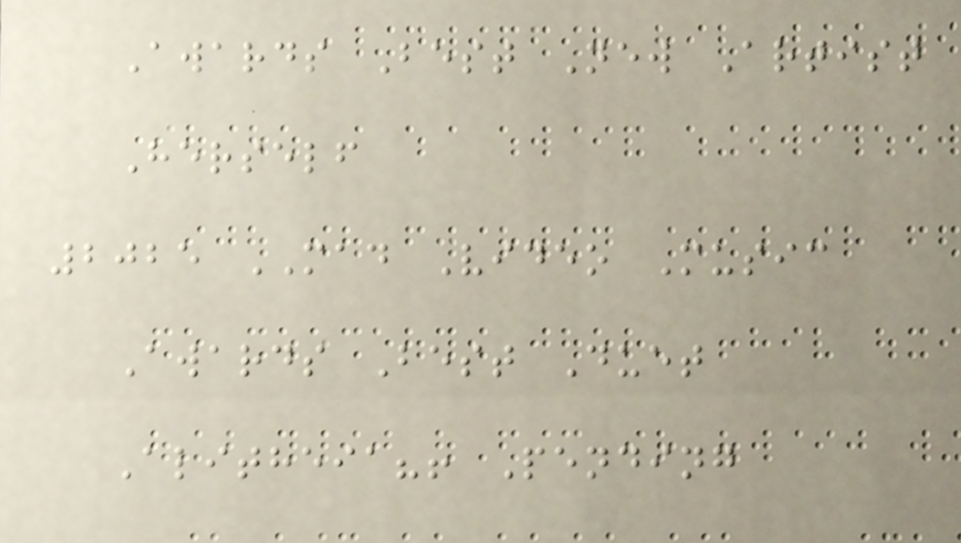Awards Best New Artist
Herself
2025 MAD Video Music
Awards Best Duet
Alitheia?! Pending
